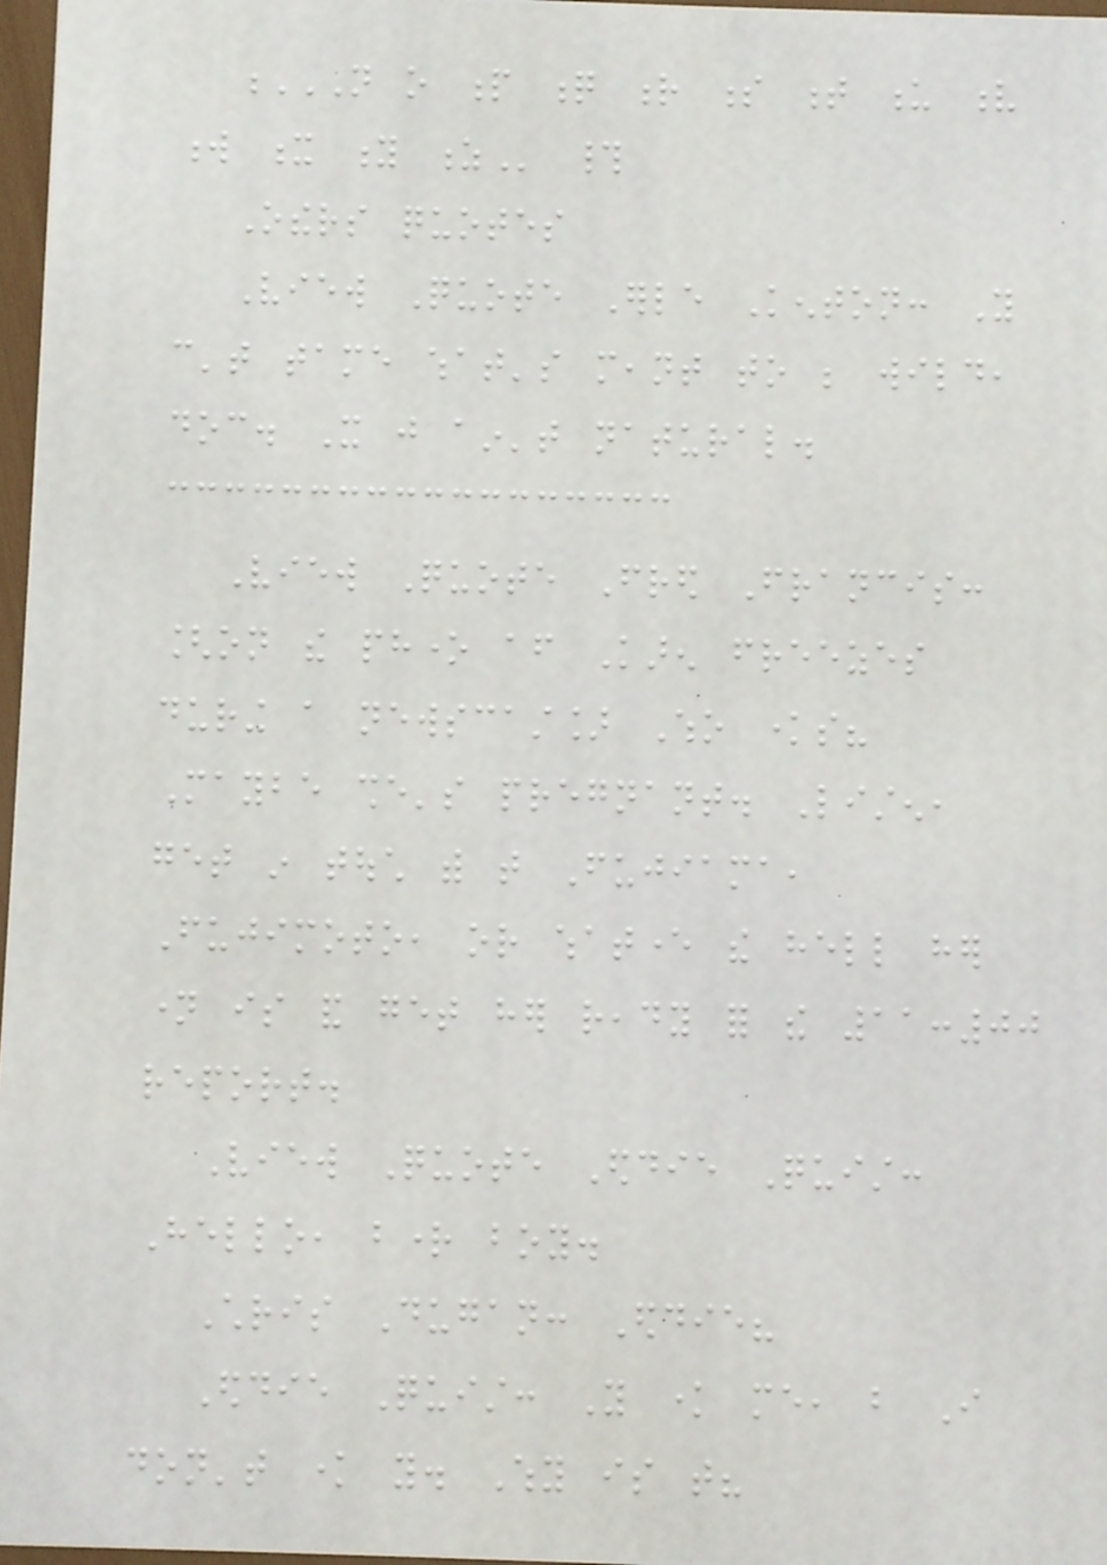N O P Q R S T U V
W X Y Z #
Others quotes
View Quote Erle Kenton: You
can't tame what's meant to be wild,
doc. It just ain't natural.
View Quote Fred Francis:
[on the phone after Karen freezes
during a newscast] Who knows?
Maybe she's pregnant. Listen,
get in touch with that Fujiama,
Fujimoto, or whatever the hell her
name is and get her ready for the 11:00
report.
View Quote Eddie Quist:
Hello, bright boy.
Chris Dugan: Eddie?
Eddie Quist: You know me, but I
don't know you. Why is that?
